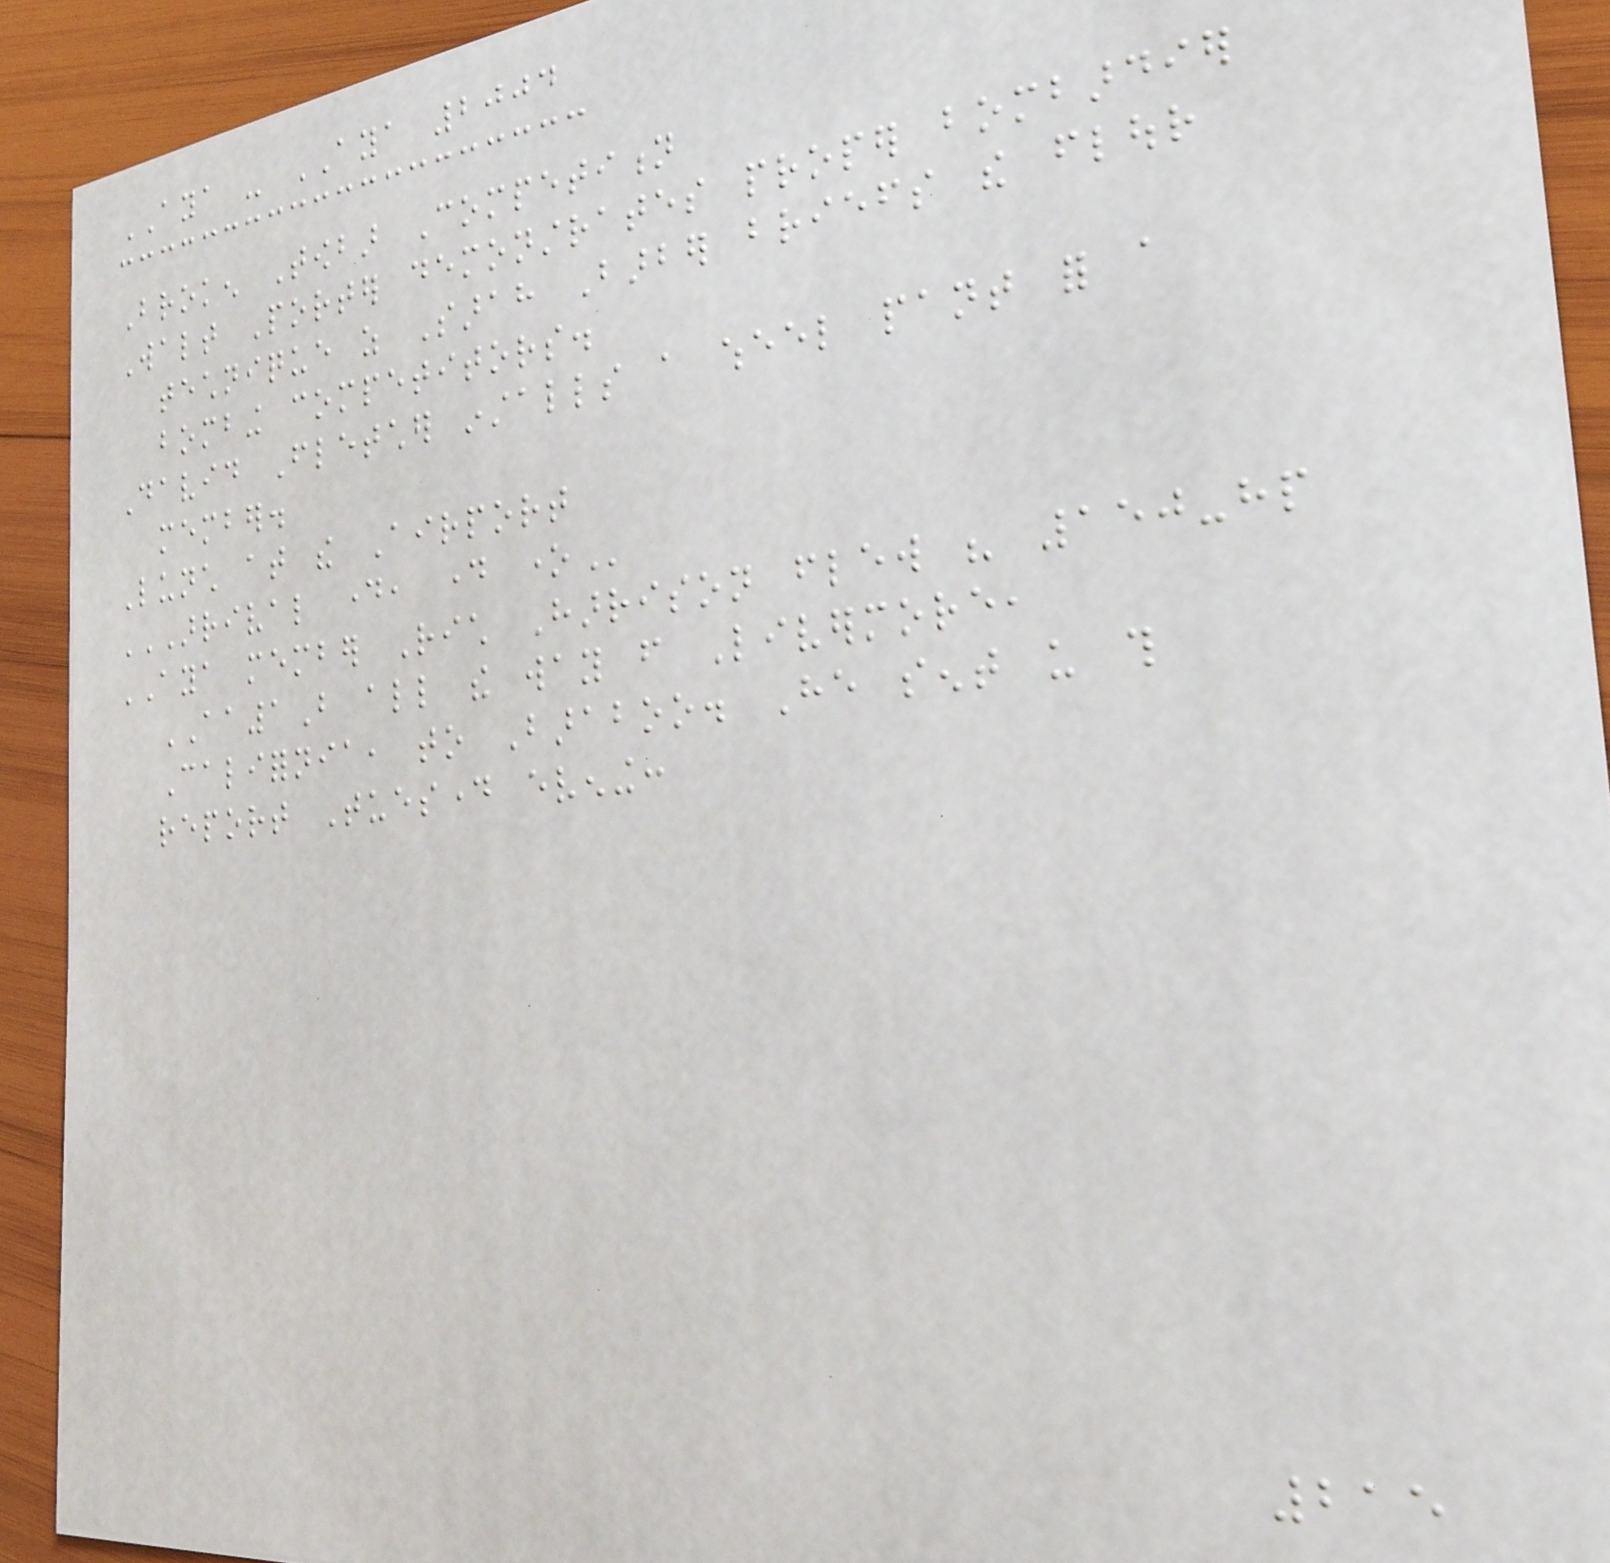AYA - AYA 2004
Broken Towbar Competition
Walt Porter demonstrates proper bombardier
technique as Sarah Barber briefs the flour
bombing competitors.
David Fletcher installs a wheel pant for a
member.
Lunch at the Airport
ARRIVAL DAY, DAY ONE
AYA member Rich Harrison flew his 150-hp
AA1B all the way from Livermore,
California, to Baraboo. He sent us this
report Tuesday evening:
215
